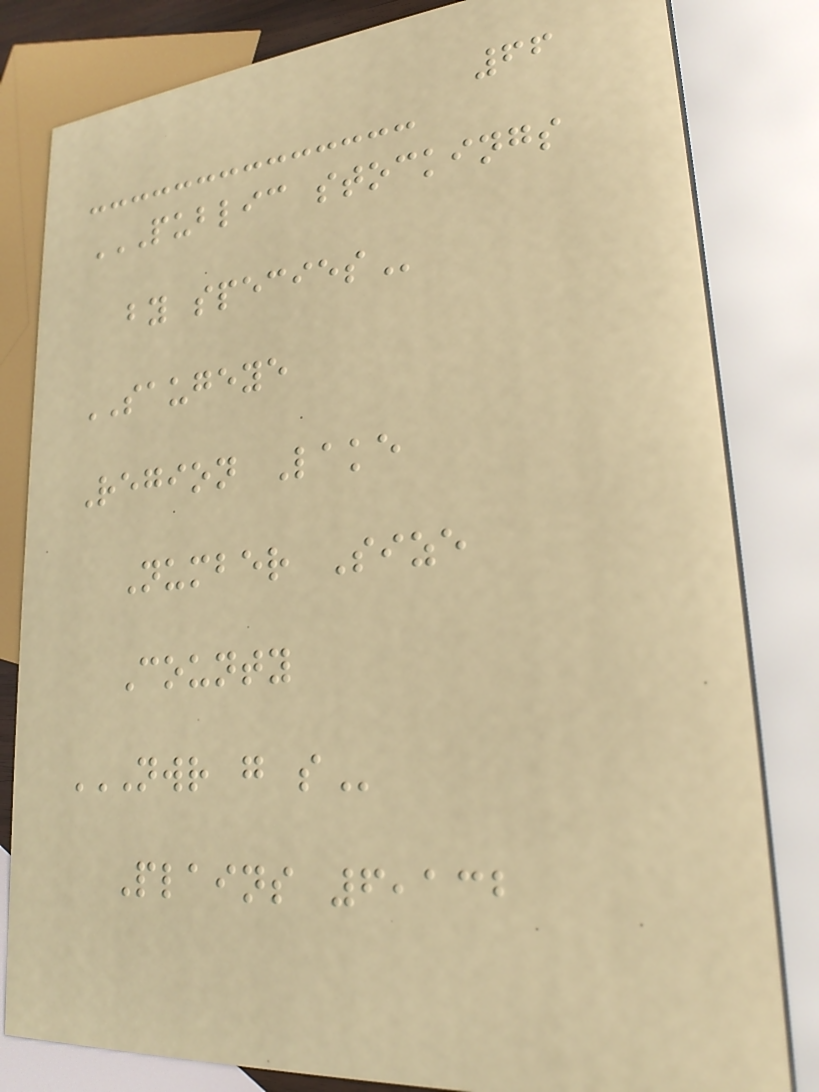66
PUBLIC STOCKINGS
BY SPECIES
SAUGEYE
Region Lake
Number Size
County
NWR G S
Plains 6,132
